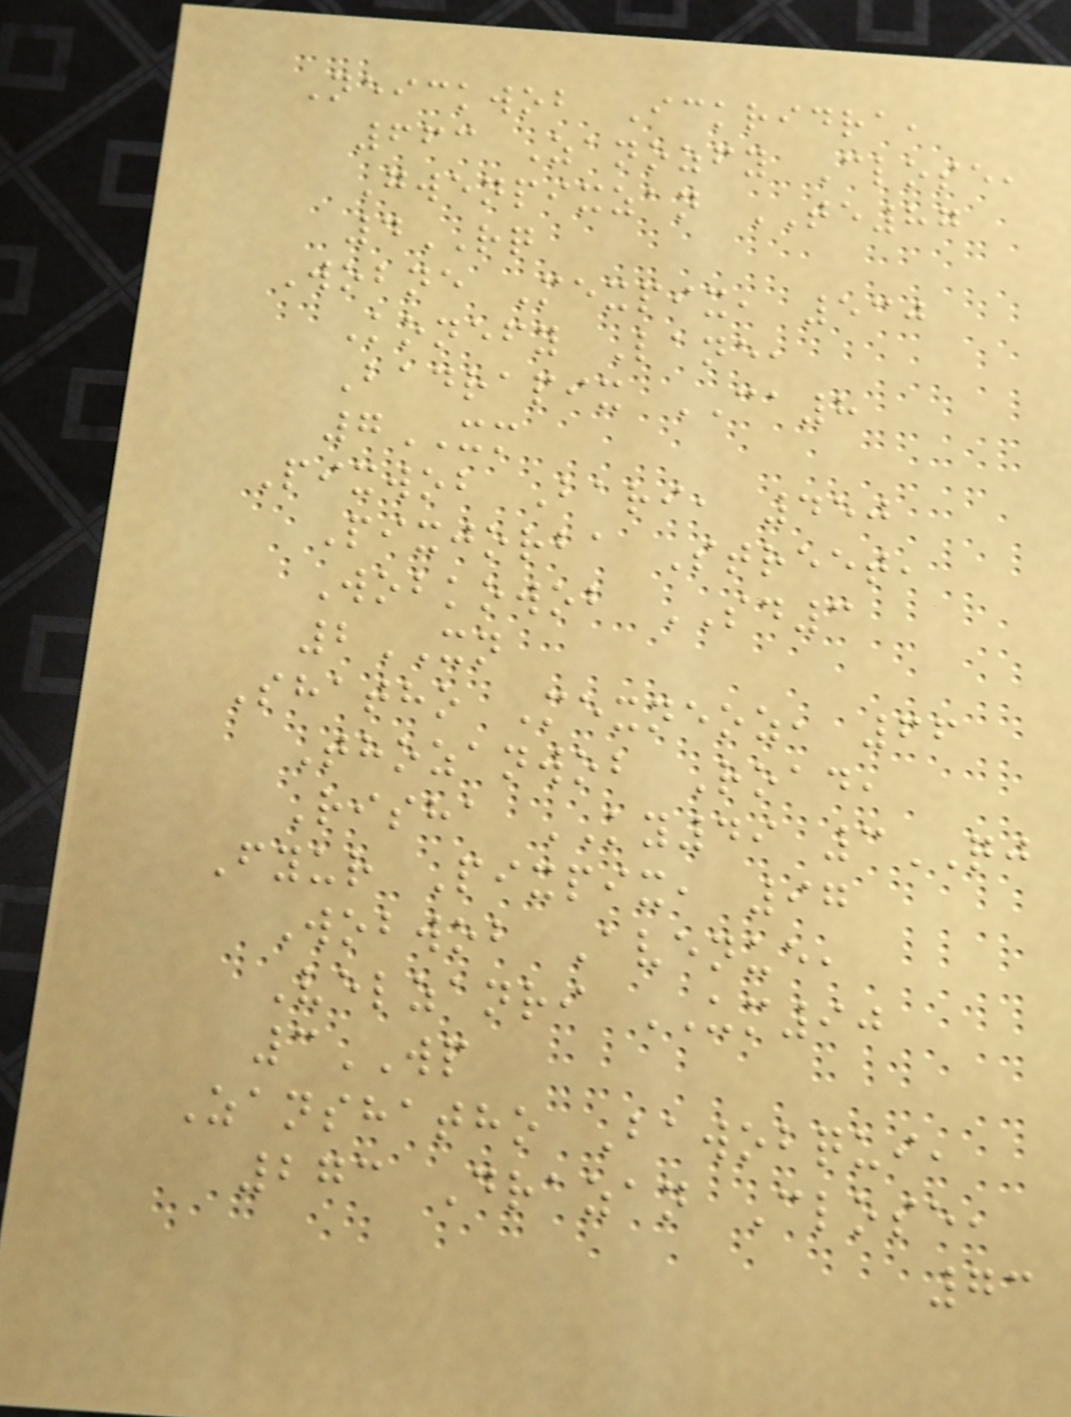Neickwob Ickridra,
663 Zanozfy Close,
Gwenpixzan TE87
4RQ
Wobne Mexpix, 530
Konefy Lane,
Badrapix CA8
7XM
Pixwob Bari, 450
Pixjorba Street,
Wobkowob SD3
2XN
Shatho Mexneoz, 66
Thozanwob Road,
Risha KY49 3QJ
Fyur Pixpix, 97
Wobwob Avenue,
Velzanri UM90
3WP
Zanshatho Bawobqui,
273 Drazan Close,
73
